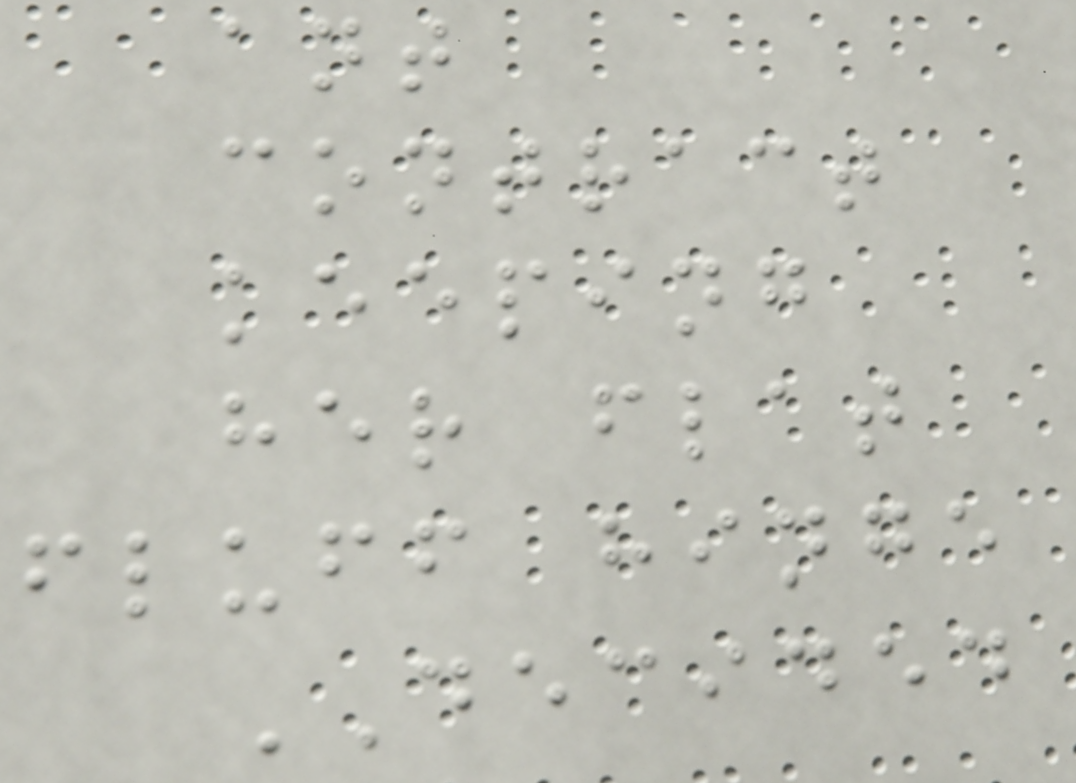ant
contract
keeping
her flat
fluff hinge
DECIDED
